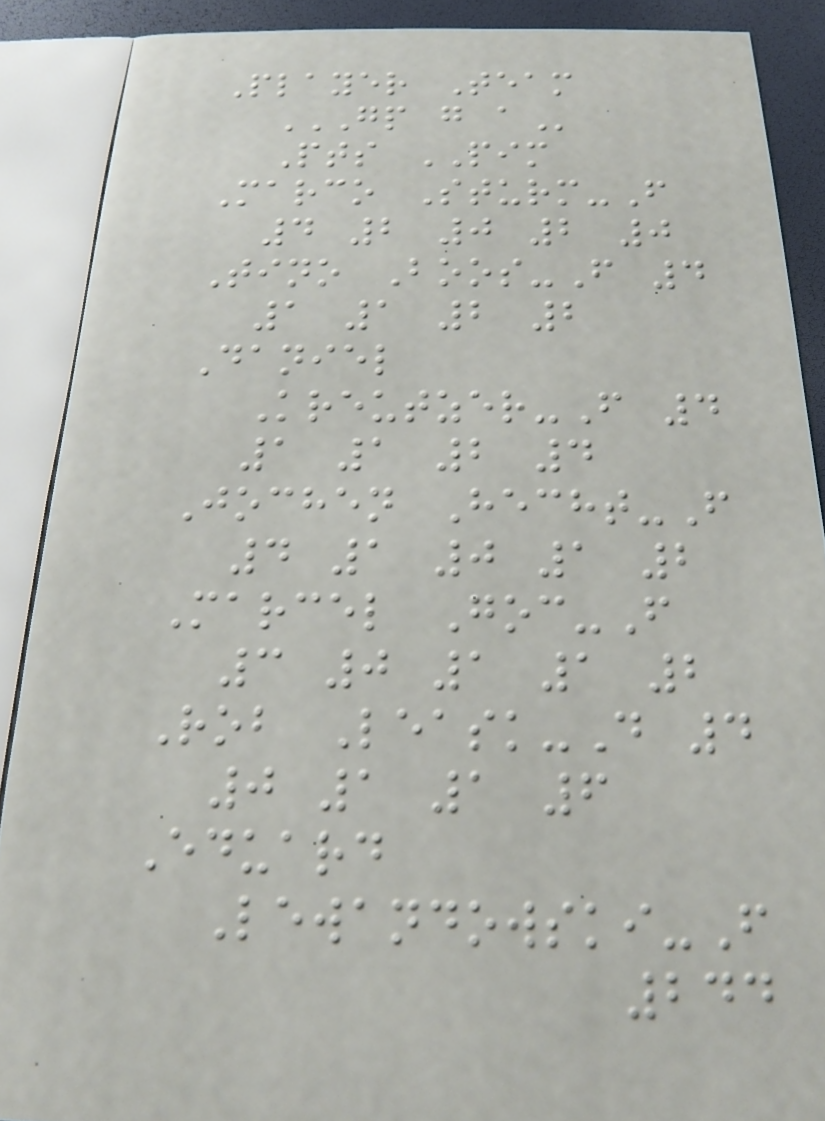Player Team
GP G A
Pts PIM
Marco Sturm-F
4 2 0 2 0
Tino Boos-F 4
1 1 2 2
Daniel
Kreutzer-F 4
1 1 2 4
Jochen Hecht-F
4 1 0 1 2
Marcel Goc-F
3 0 1 1 2
Rob Leask-D 4
0 1 1 6
Eduard
Lewandowski-F
244
